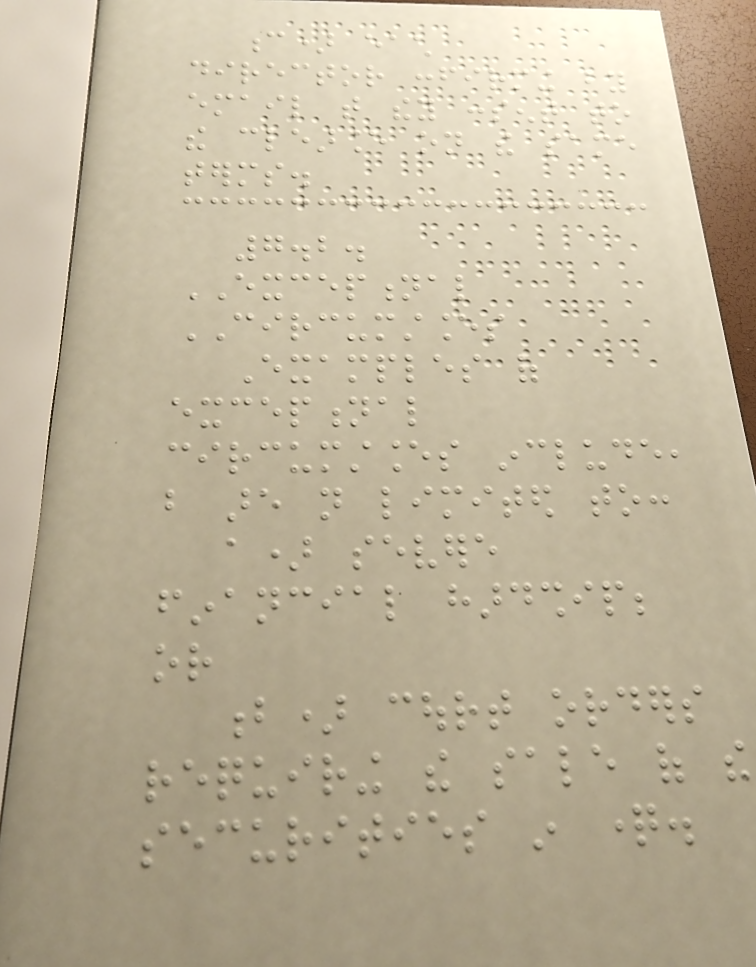c) each
director confirming by
email that they consent to
the clearance on the same
terms.
7.2.
EXCEPTIONAL
CIRCUMSTANCES
Examples of
exceptional
circumstances include,
but are not limited to:
a) severe
financial hardship;
or
b) court orders
requiring the sale of the
securities in question.
